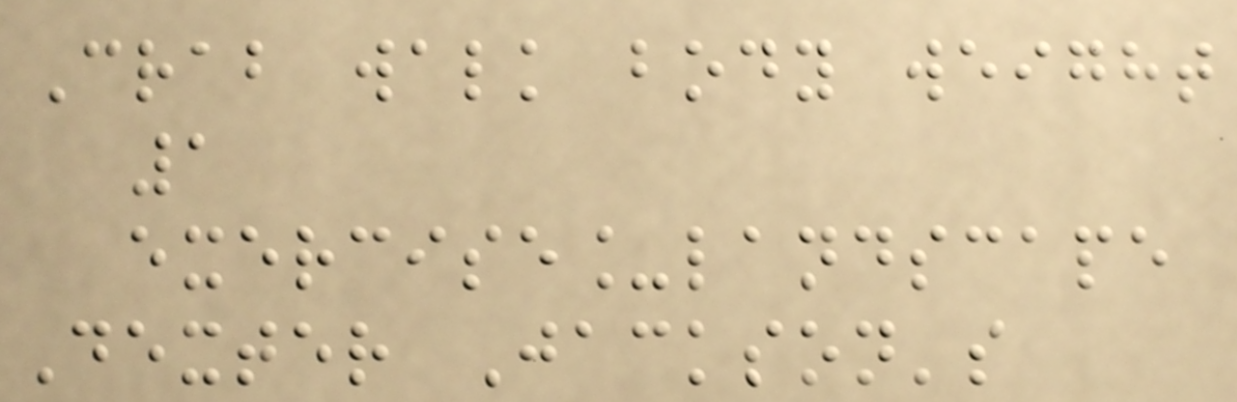Crab walk body weight
1
exercise_landscape
Dexter Jackson's
